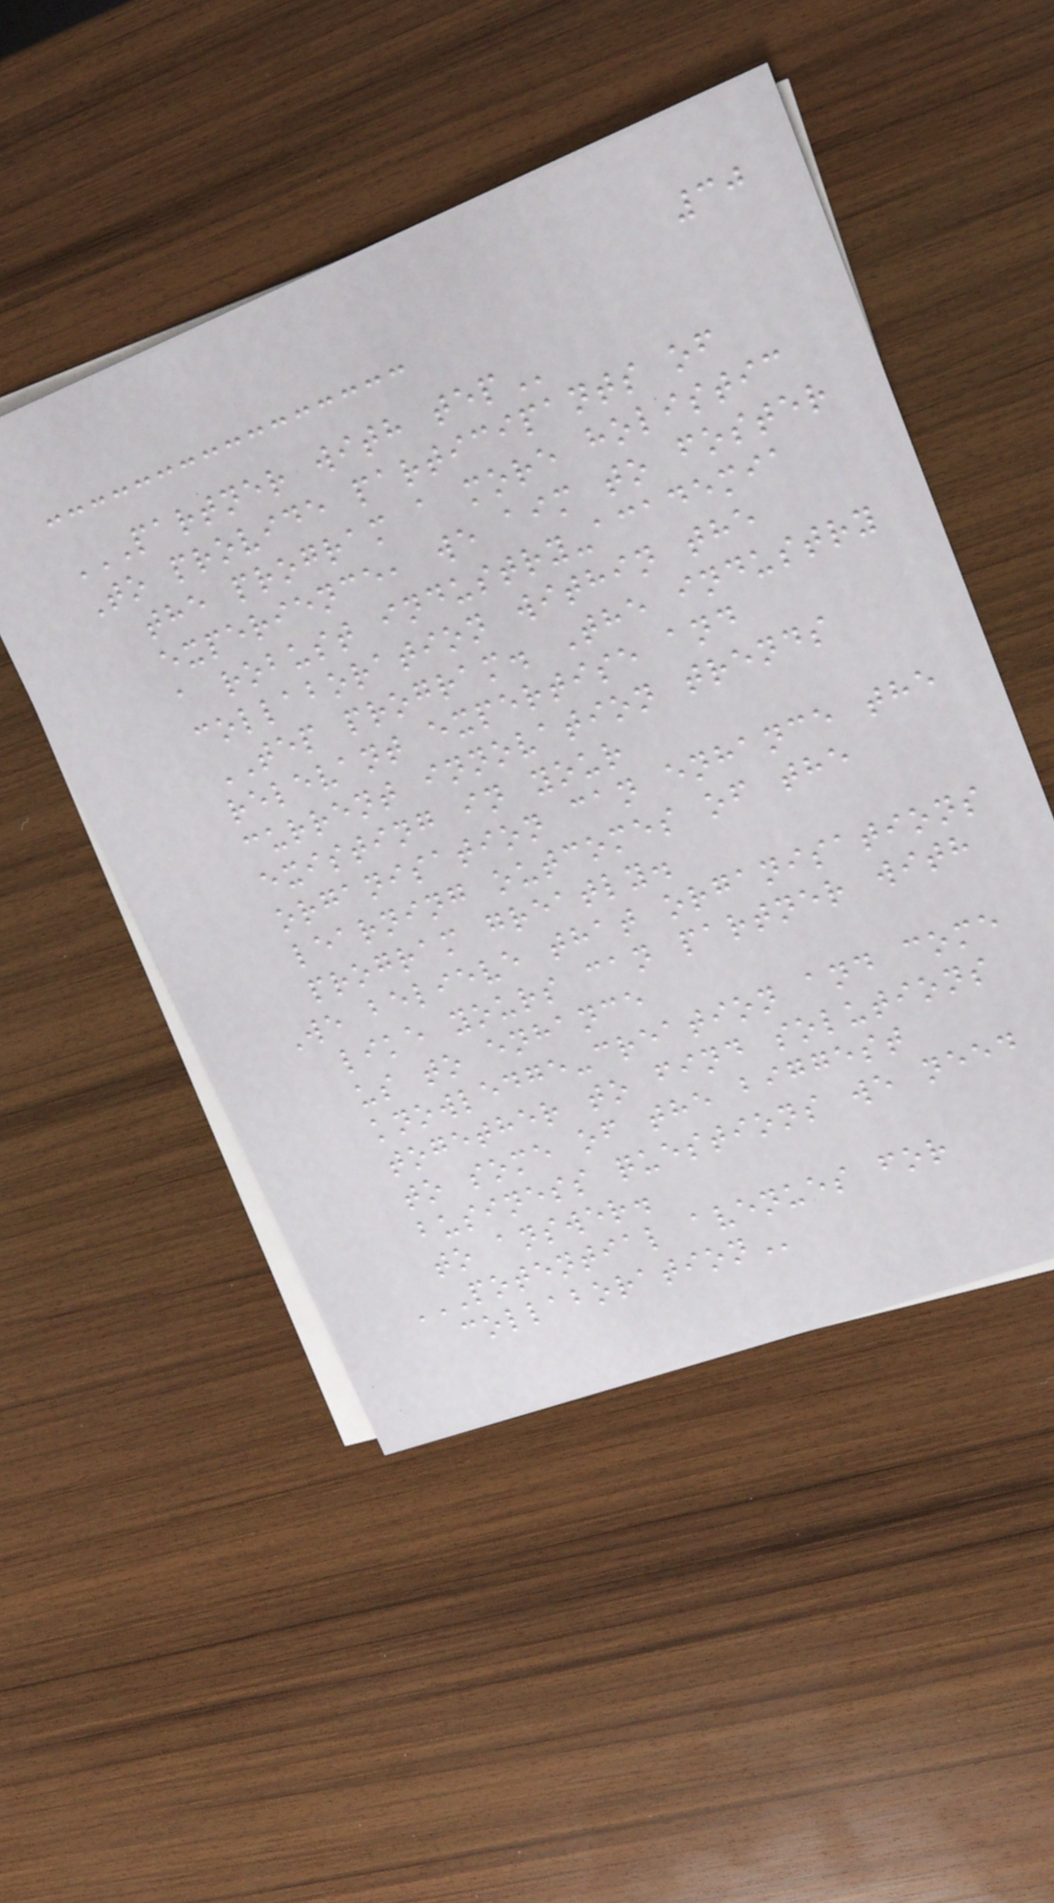30
PARTNER WITH TEP
To provide participants of
the program a more holistic
experience, we aim to foster
a robust industry-academia
collaboration within the
TEP program. The industry
relevant expertise and
current innovation trends
existing in your
organisation can enhance the
learning outcomes of the
program greatly.
We believe that organisations
like yours can partner with
us to enhance
knowledge-creation and come
together to find solutions
to some of the biggest
business questions we need
to answer.
POTENTIAL AVENUES FOR
COLLABORATION
